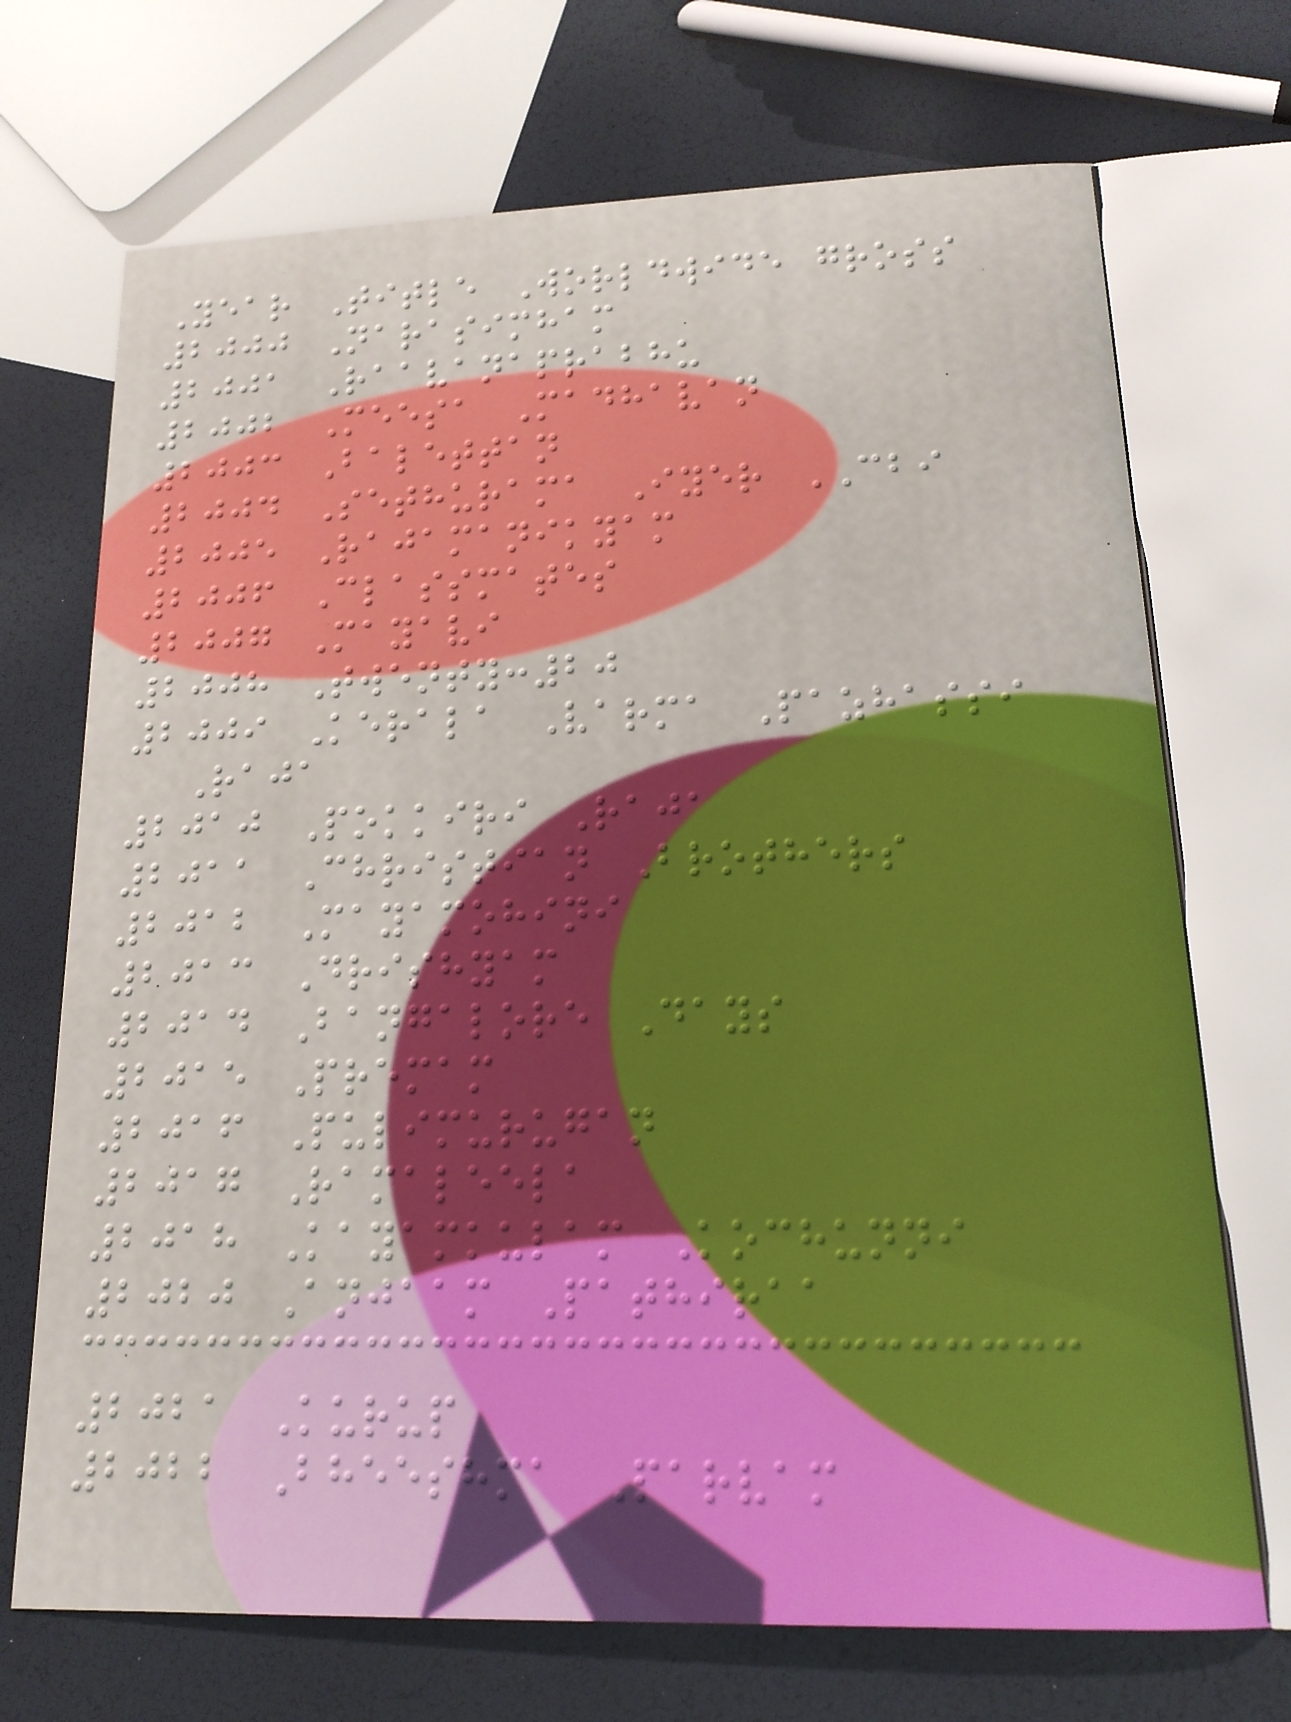Year Title Worldwide gross
2000 Narasimham
2001 Raavanaprabhu
2002 Meesa Madhavan
2003 Balettan
2004 Sethurama Iyer CBI
2005 Rajamanikyam
2006 Classmates
2007 Mayavi
2008 Twenty:20
2009 Kerala Varma Pazhassi
Raja
2010 Pokkiri Raja
2011 Christian Brothers
2012 Mayamohini
2013 Drishyam
2014 Bangalore Days
2015 Premam
2016 Pulimurugan
2017 Ramaleela
2018 Kayamkulam Kochunni
2020 Anjaam Pathiraa
2021 Kurup
2022 Bheeshma Parvam
